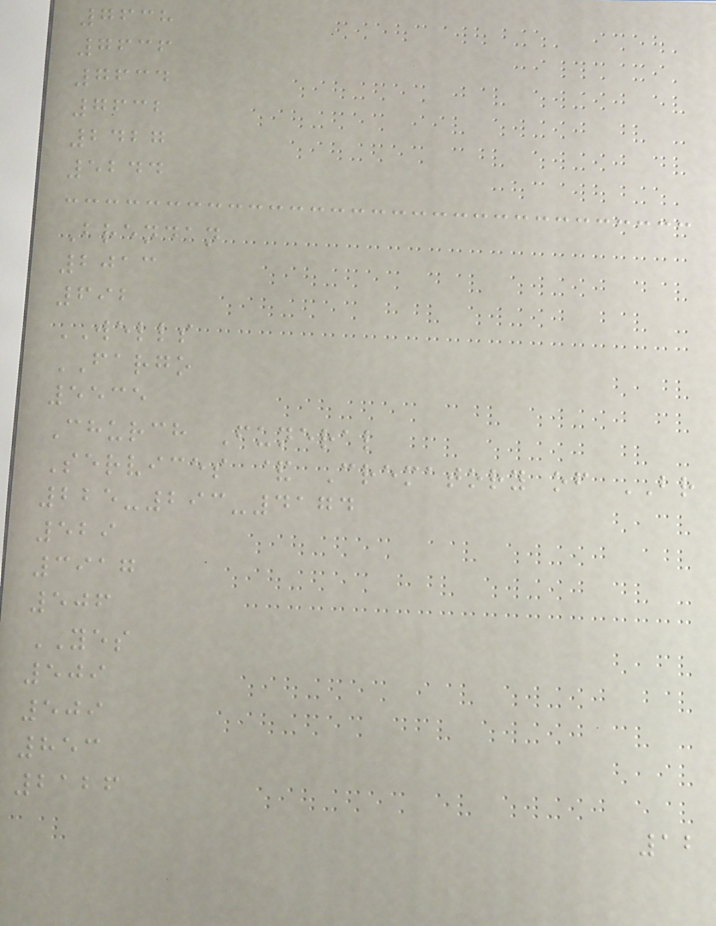7638
7636
7634
7632
2427
5244
Brendan
2013
692
WELLS
FARGO
5535
Church Funeral
Services & Crematory of BR
225-293-4174
529
3917
506
YES
509
509
853
2126
12
